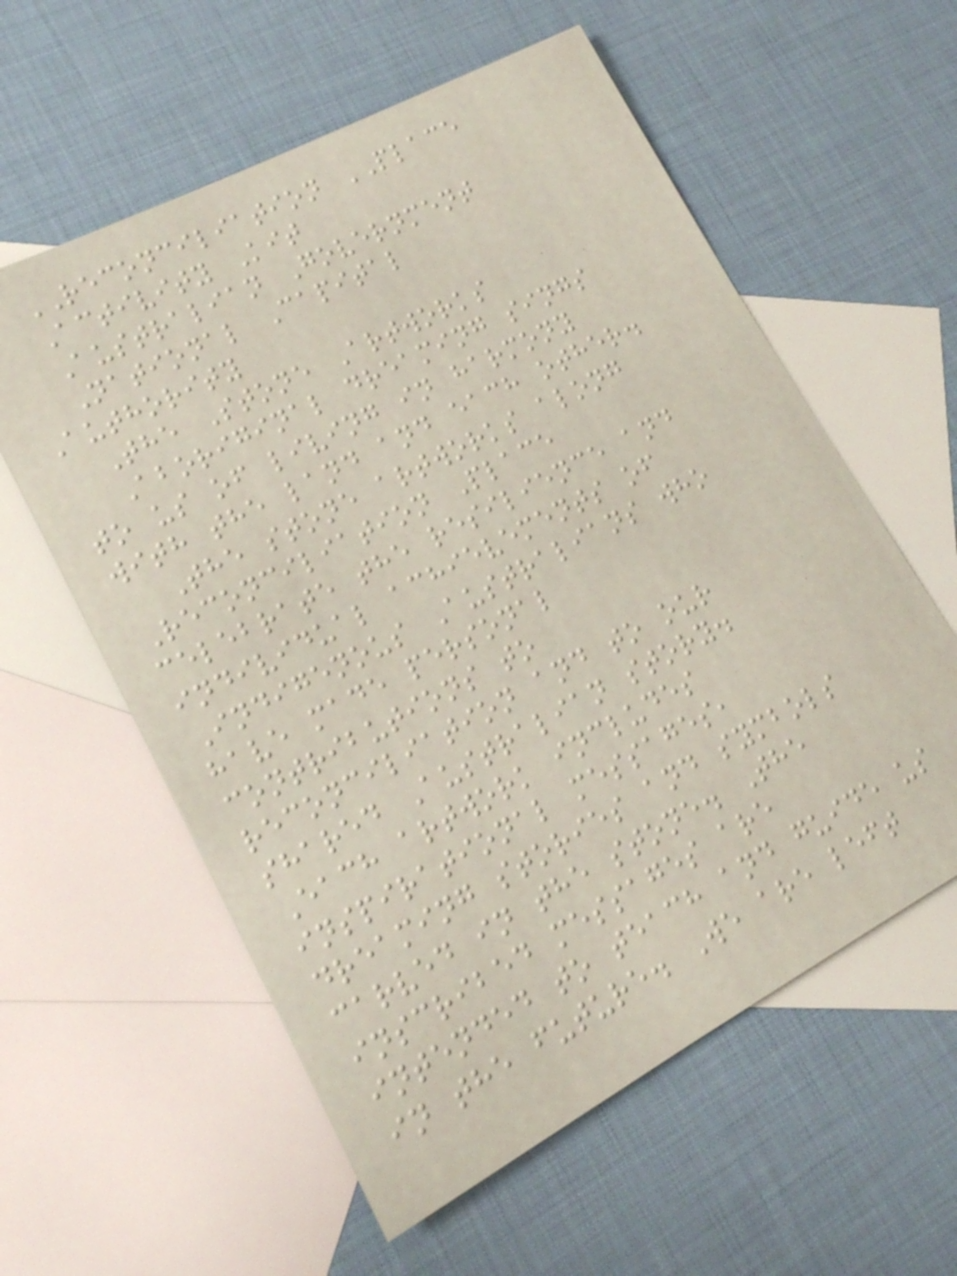RECONCILIATION PLACE
Activity Kit
Australian Government
National Capital
Authority
The Stone Artworks
Aboriginal dreaming sings
to us of living in harmony
with the land and each other.
The stone artworks along
Reconciliation Place
celebrate the resilience and
individual achievements of
Indigenous Australians who
have made personal
contributions to
reconciliation and to our
shared Australian story.
Each artwork includes
inspirational messages,
dreaming stories and symbols
carved in the stone. The
inscribed messages are
intended to teach and guide us
in the future. We are left
